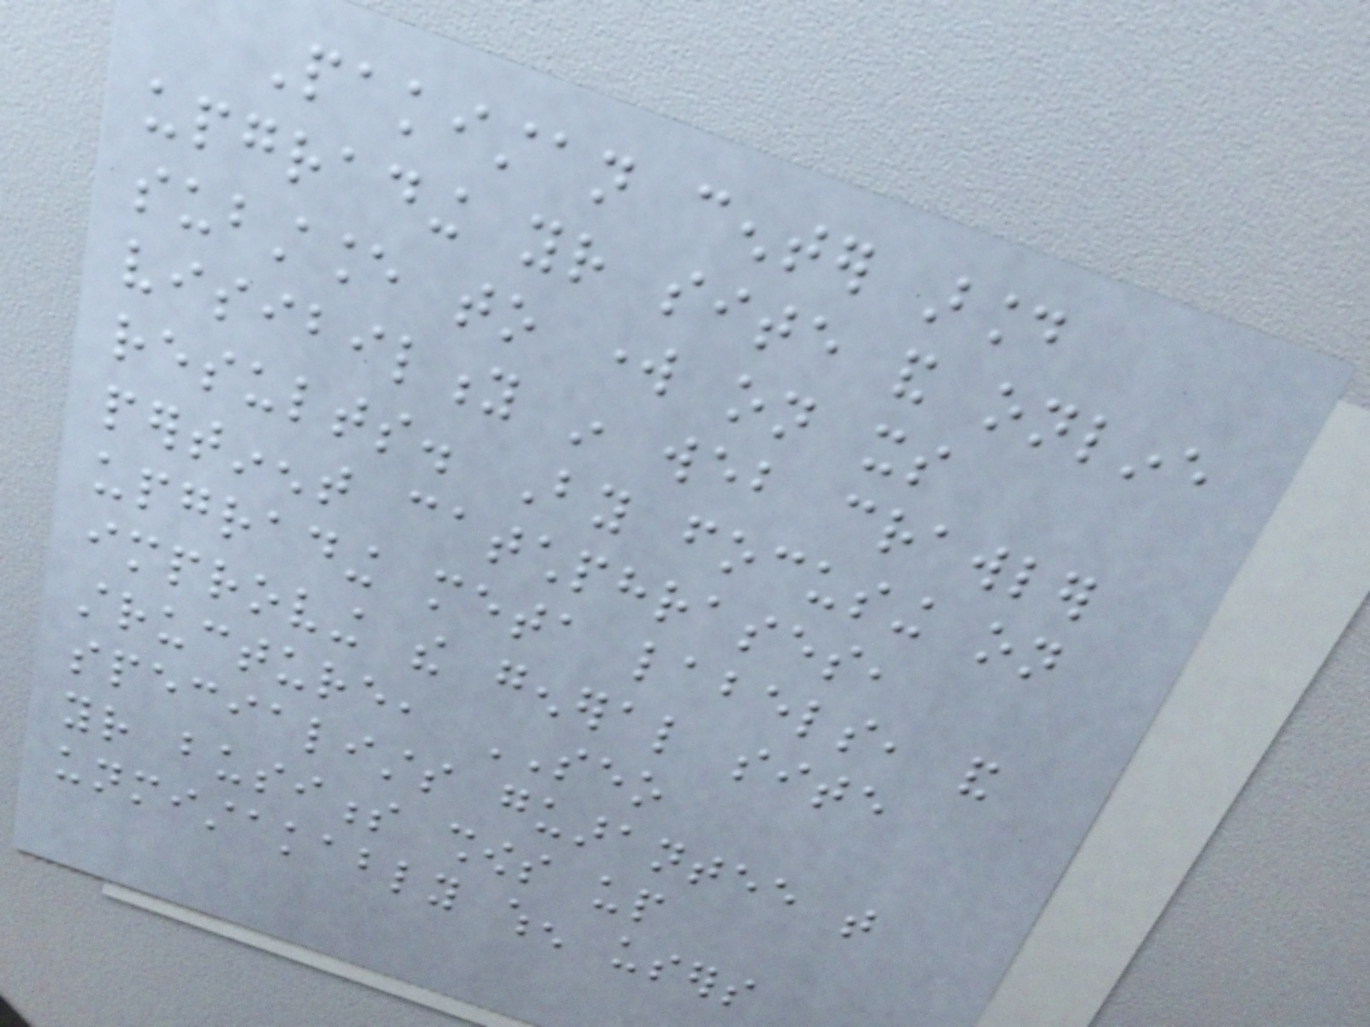Pakistan center around
upgrading your site and online
substance to work on its
visibility in web crawler
results. By focusing on
pertinent catchphrases,
upgrading meta labels, and
improving the general site
structure, SEO
specialists guarantee that
your business shows up
unmistakably when users
